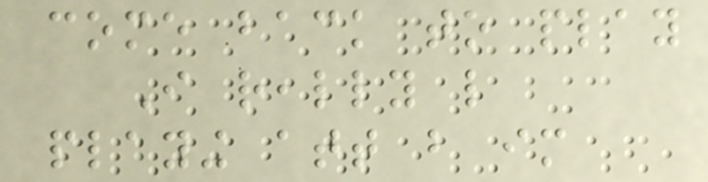come back to play
I really like
playing att but im
